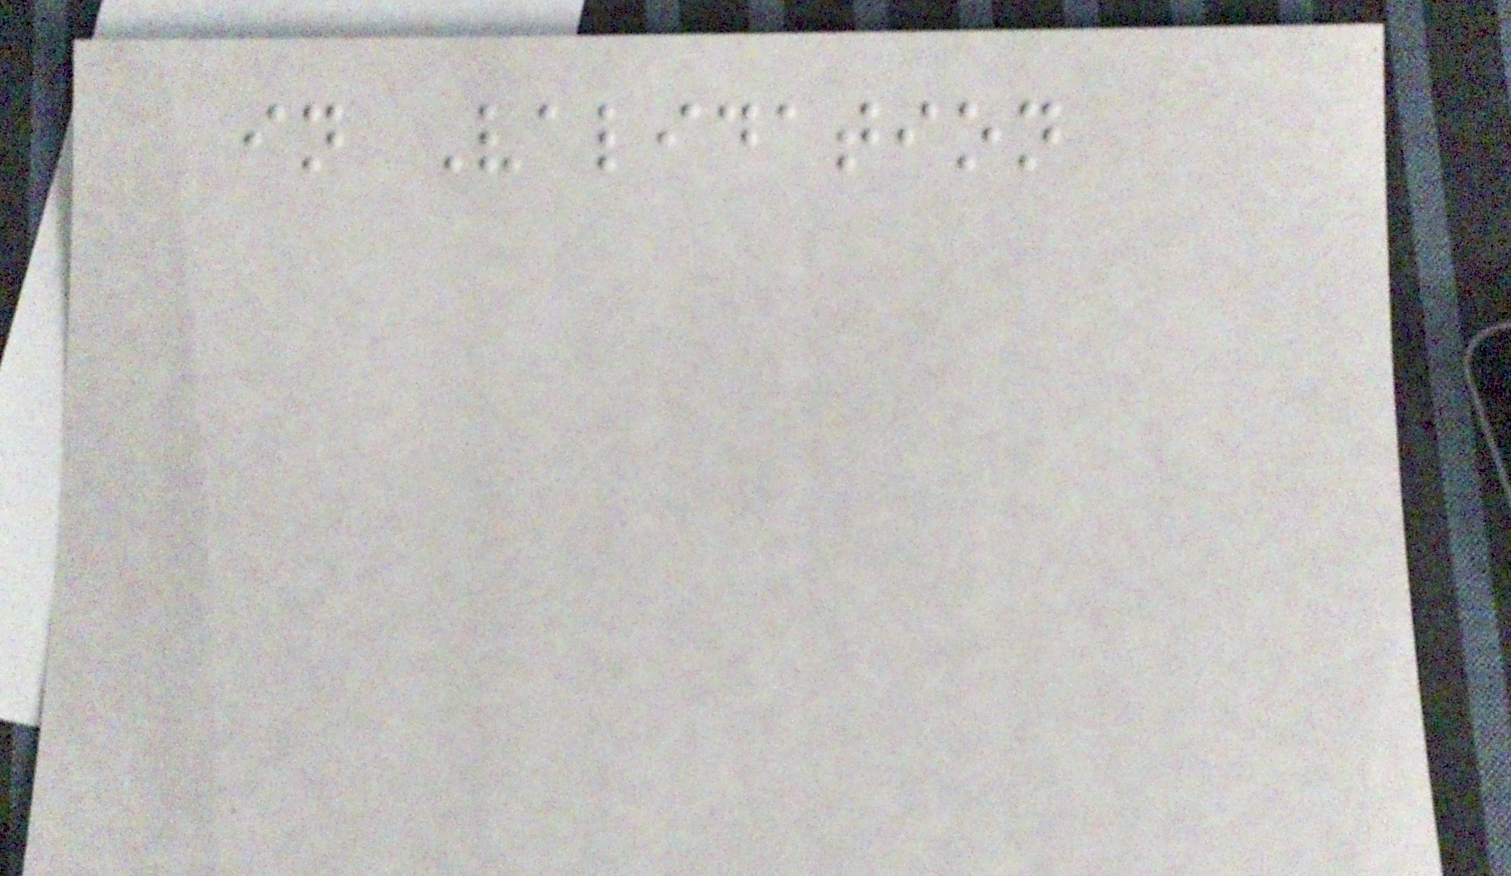in Validation
